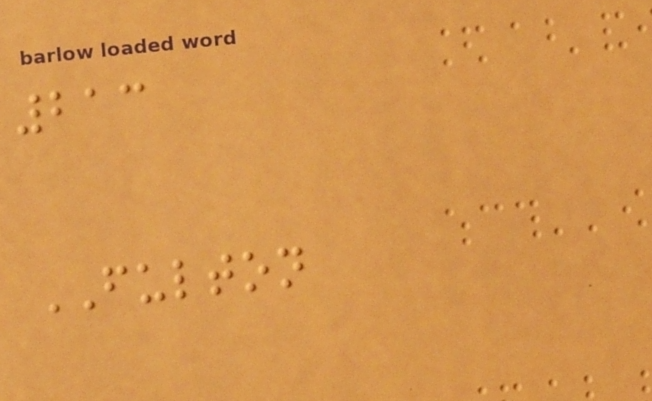213
FULTON
